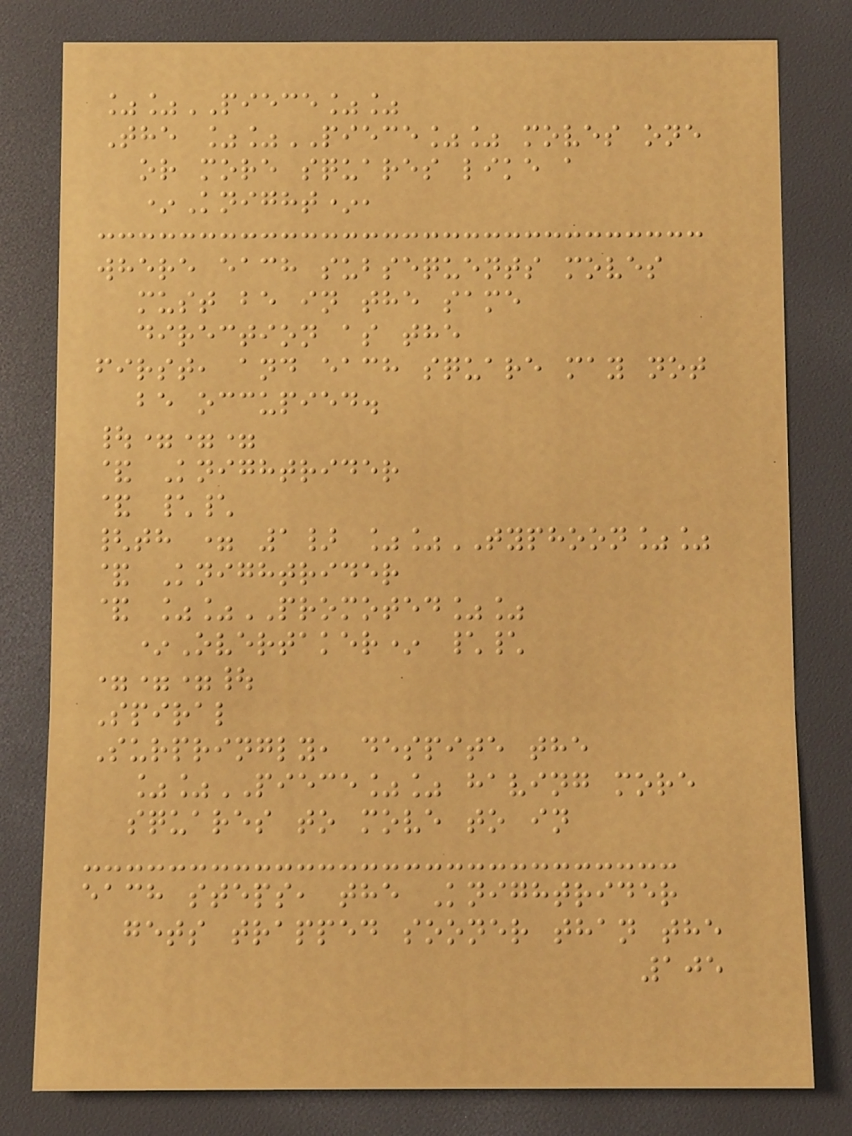%%PIECE%%
The %%PIECE%% moves one
or more squares like a
*Knight*,
where each subsequents moves
must be in the same
direction as the
first, and each square may not
be occupied.
|===
& Knightrider
& \\
{th = 1} %%TYPHOON%%
& Knightrider
& %%PROMOTED%%
*Overtaker* \\
===|
Spiral
Surpringly, despite the
%%PIECE%% having more
squares to move to in
each steps, the Knightrider
gets trapped sooner than the
105
